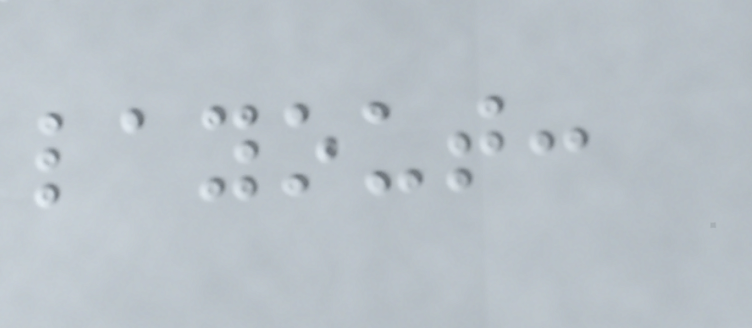layout:
